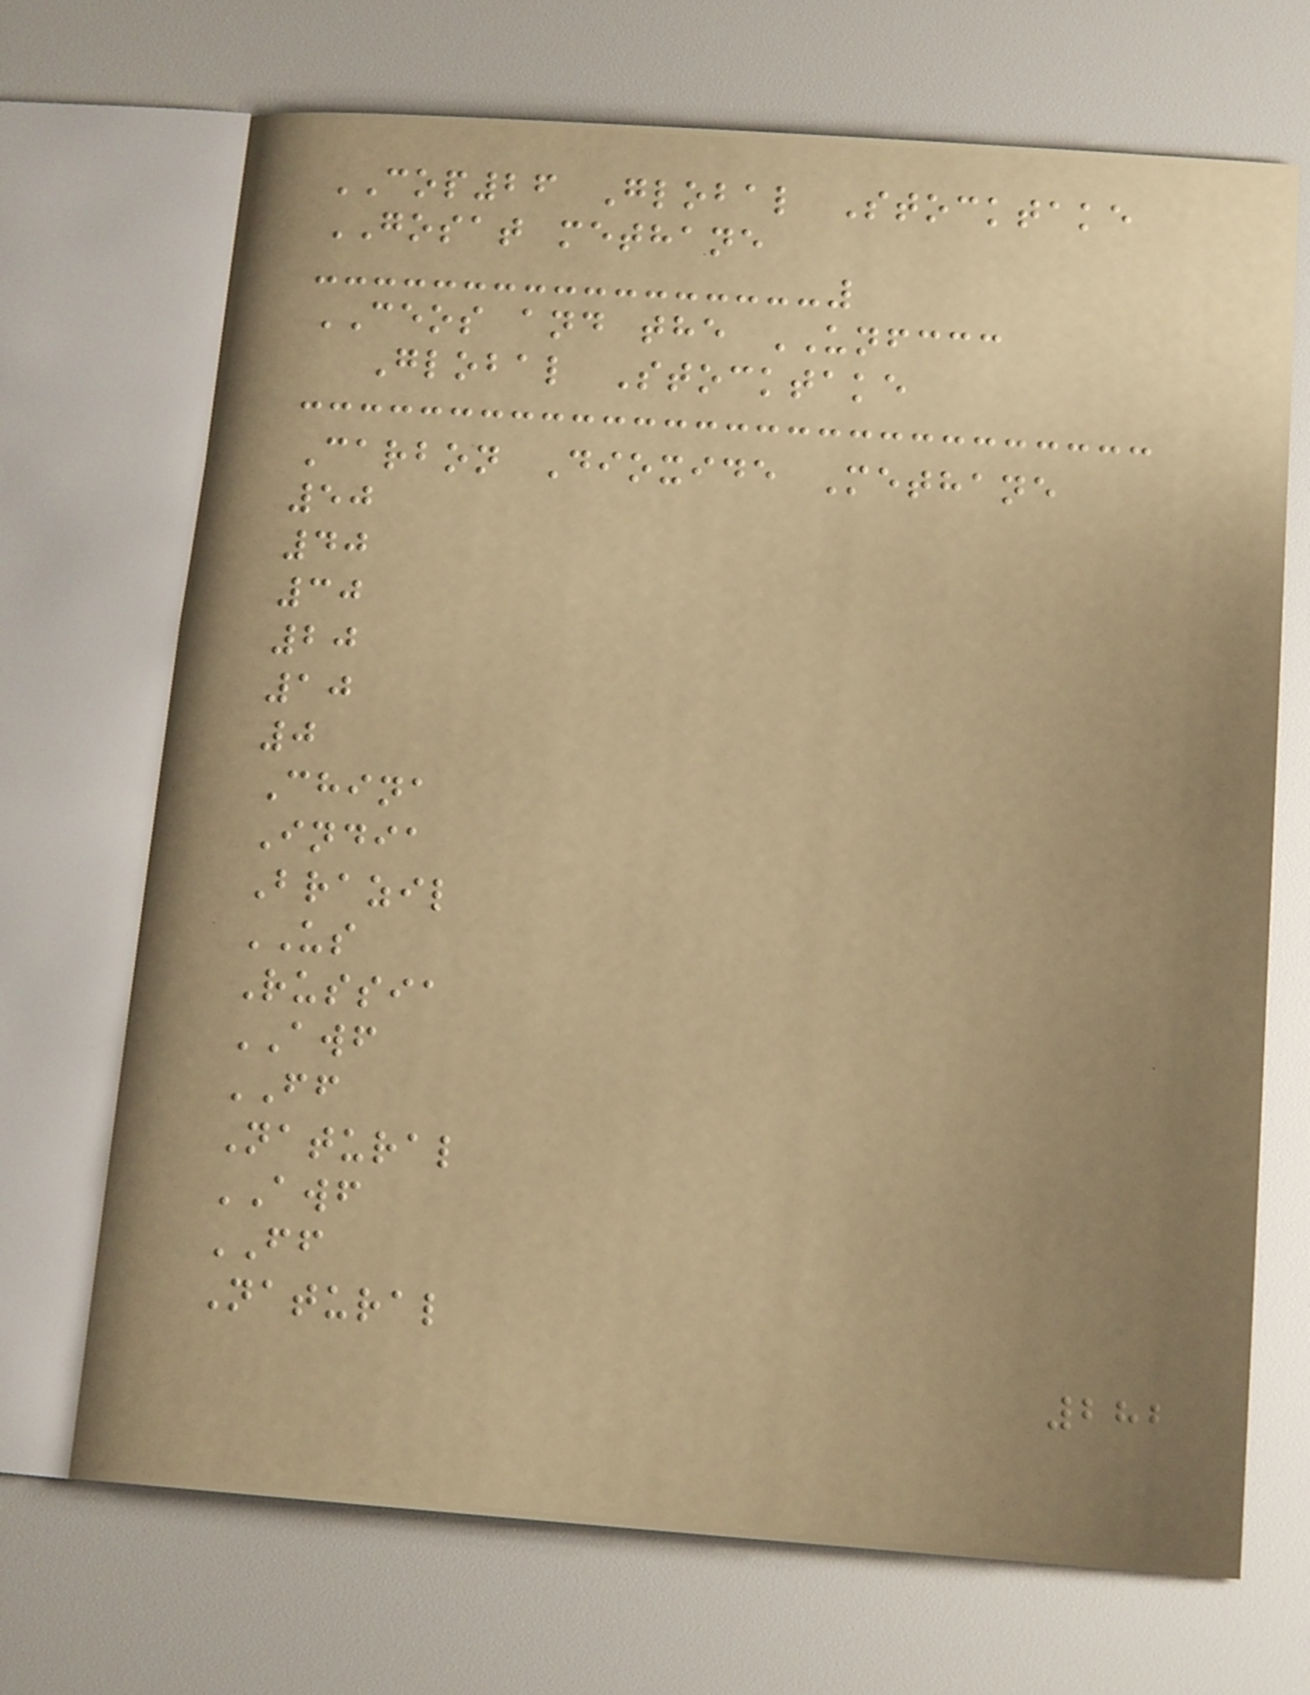COP26 Global Stocktake
GOSAT methane
CEOS and the UNFCCC
Global Stocktake
Carbon Dioxide Methane
50
40
30
20
10
0
China
India
Brazil
US
Russia
AWF
FF
Natural
AWF
FF
Natural
282
